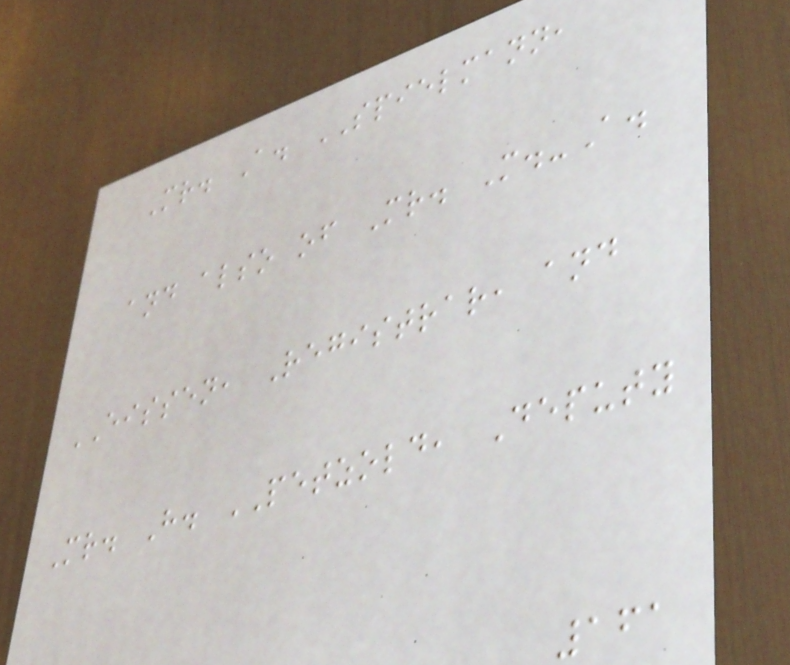Mr. A. SPIELMANN,
and also of Mr. M.-A.
EISSEN, Registrar, and
Mr. H. PETZOLD, Deputy
161
